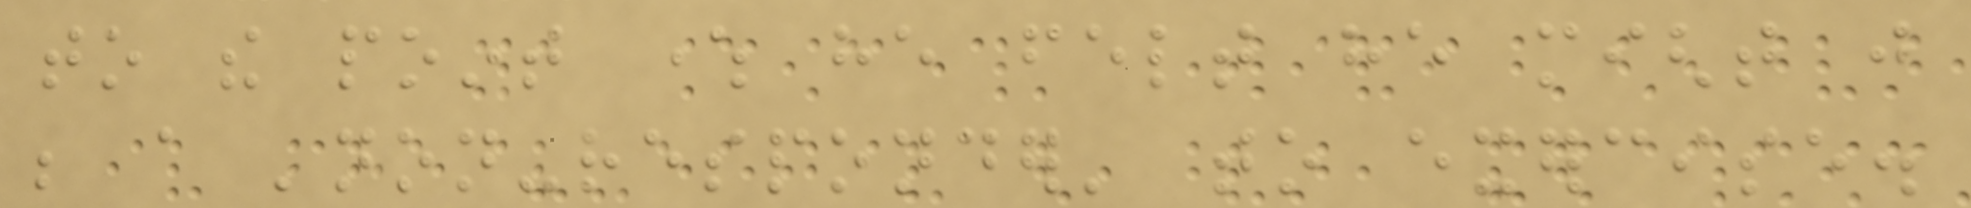to the point where he felt he might just
be a 'non-responder' to exercise.
